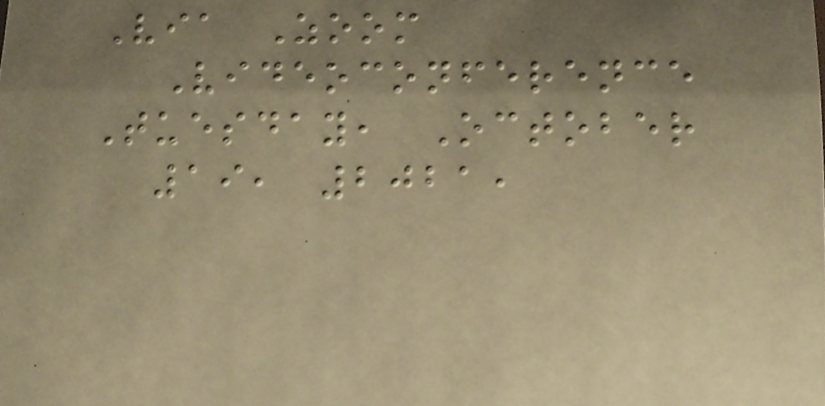Via Zoom
Videoconference
Tuesday, October
19, 2021,
